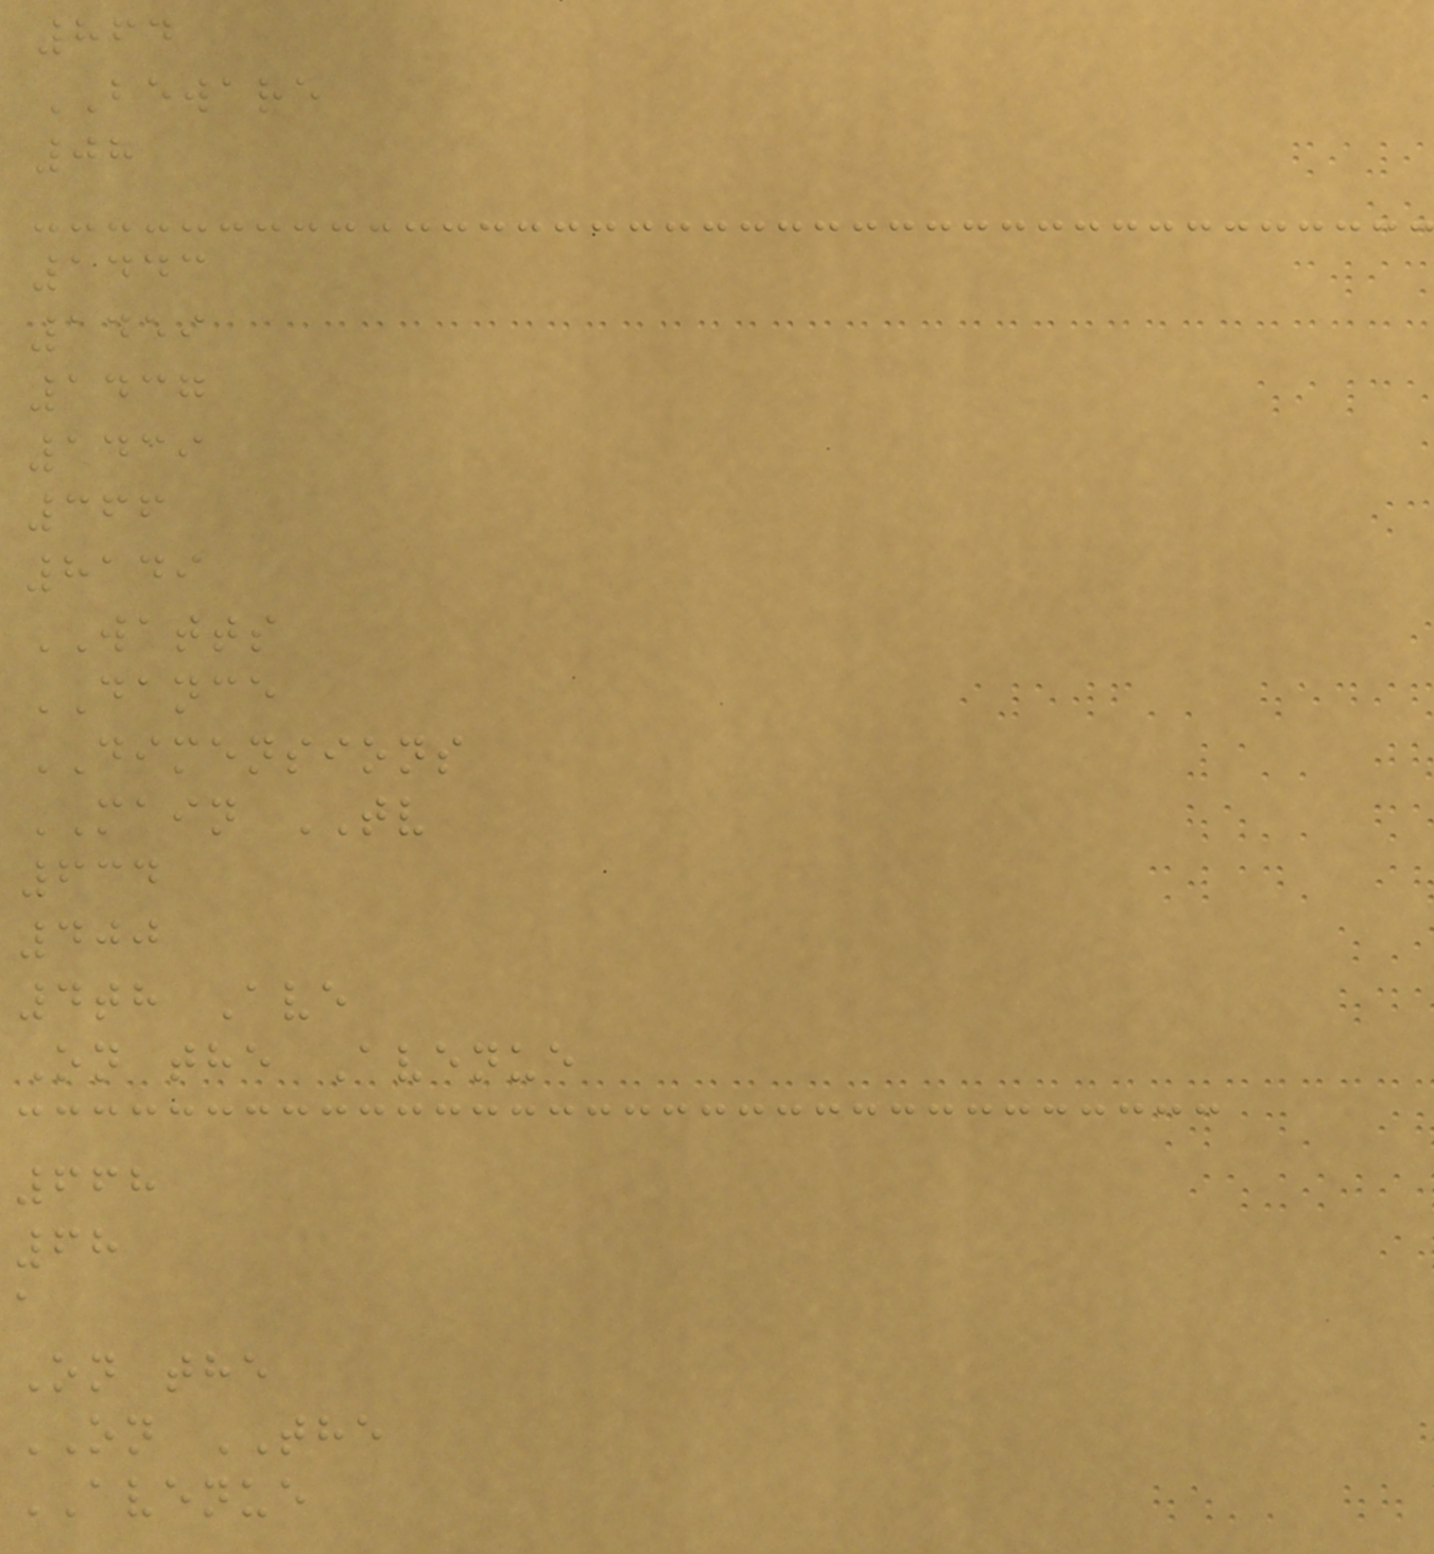864
BEWARE
08
1443
1459
1437
1439
366
8149
WATTS
DANCE
DIMENSIONS
MAIN TV
634
400
4th Ave
On the Avenue
668
68
a
On the
ON THE
AVENUE
